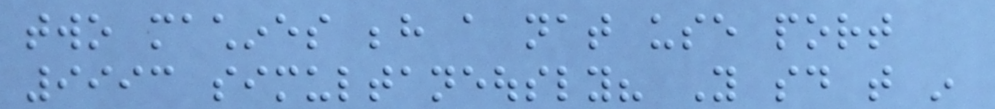two machines behind a nat use port
9993 simultaneously? You said that in
